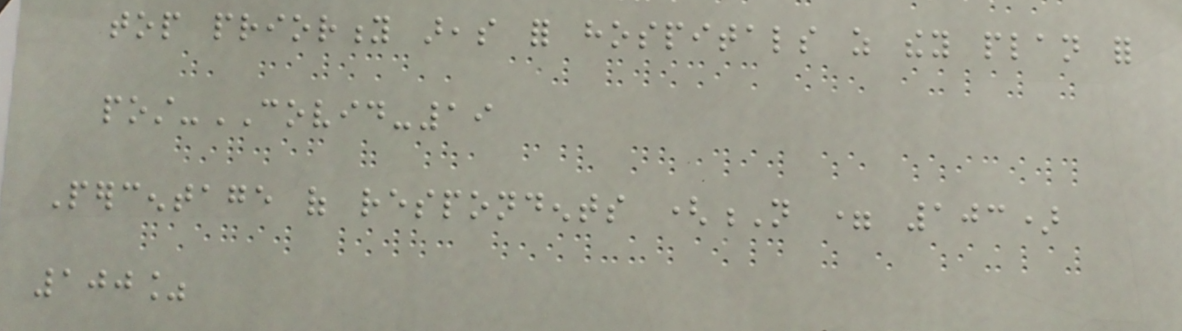top priority areas for hospitals as they plan for
post-COVID-19
Percentage of respondents (N = 103)
100%
